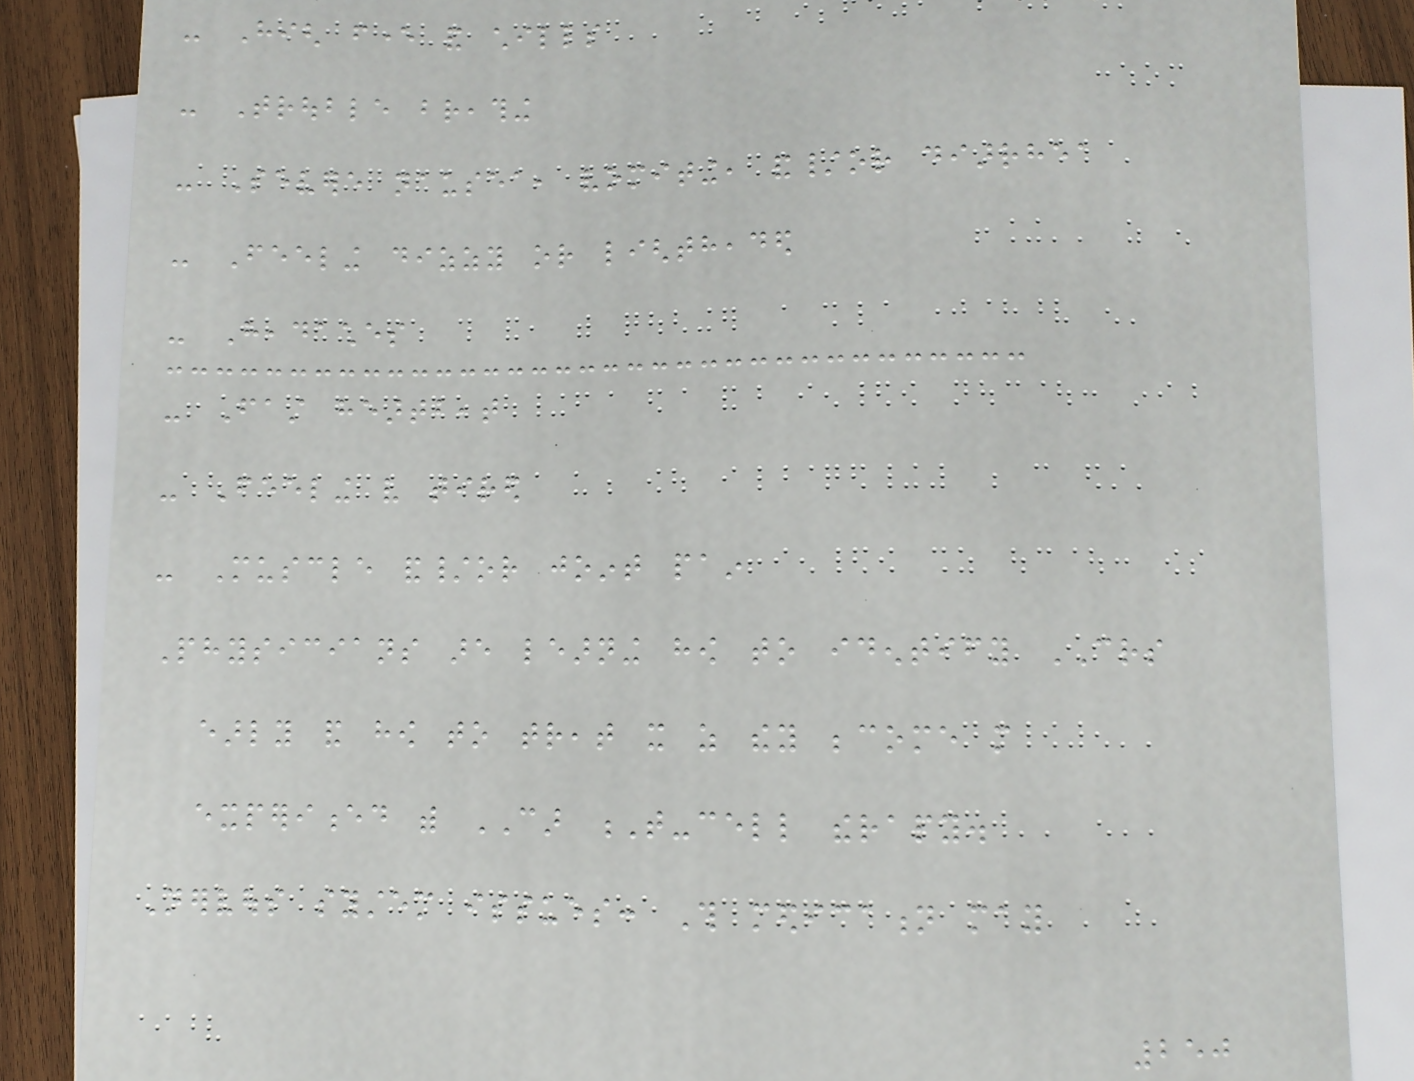- High fever and chills
- Trouble breathing
- Severe nausea, vomiting, and/or diarrhea
- Feeling dizzy or lightheaded
- Headaches
- Fast heartbeat
- Feeling very tired
- Muscle and/or joint pain
Physicians are learning how to identify CRS
early and how to treat it as they become more
experienced with CAR T-cell therapy.
Nervous system issues: This medication may
250
